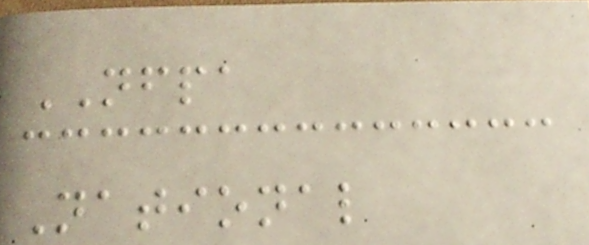NFPA
National
